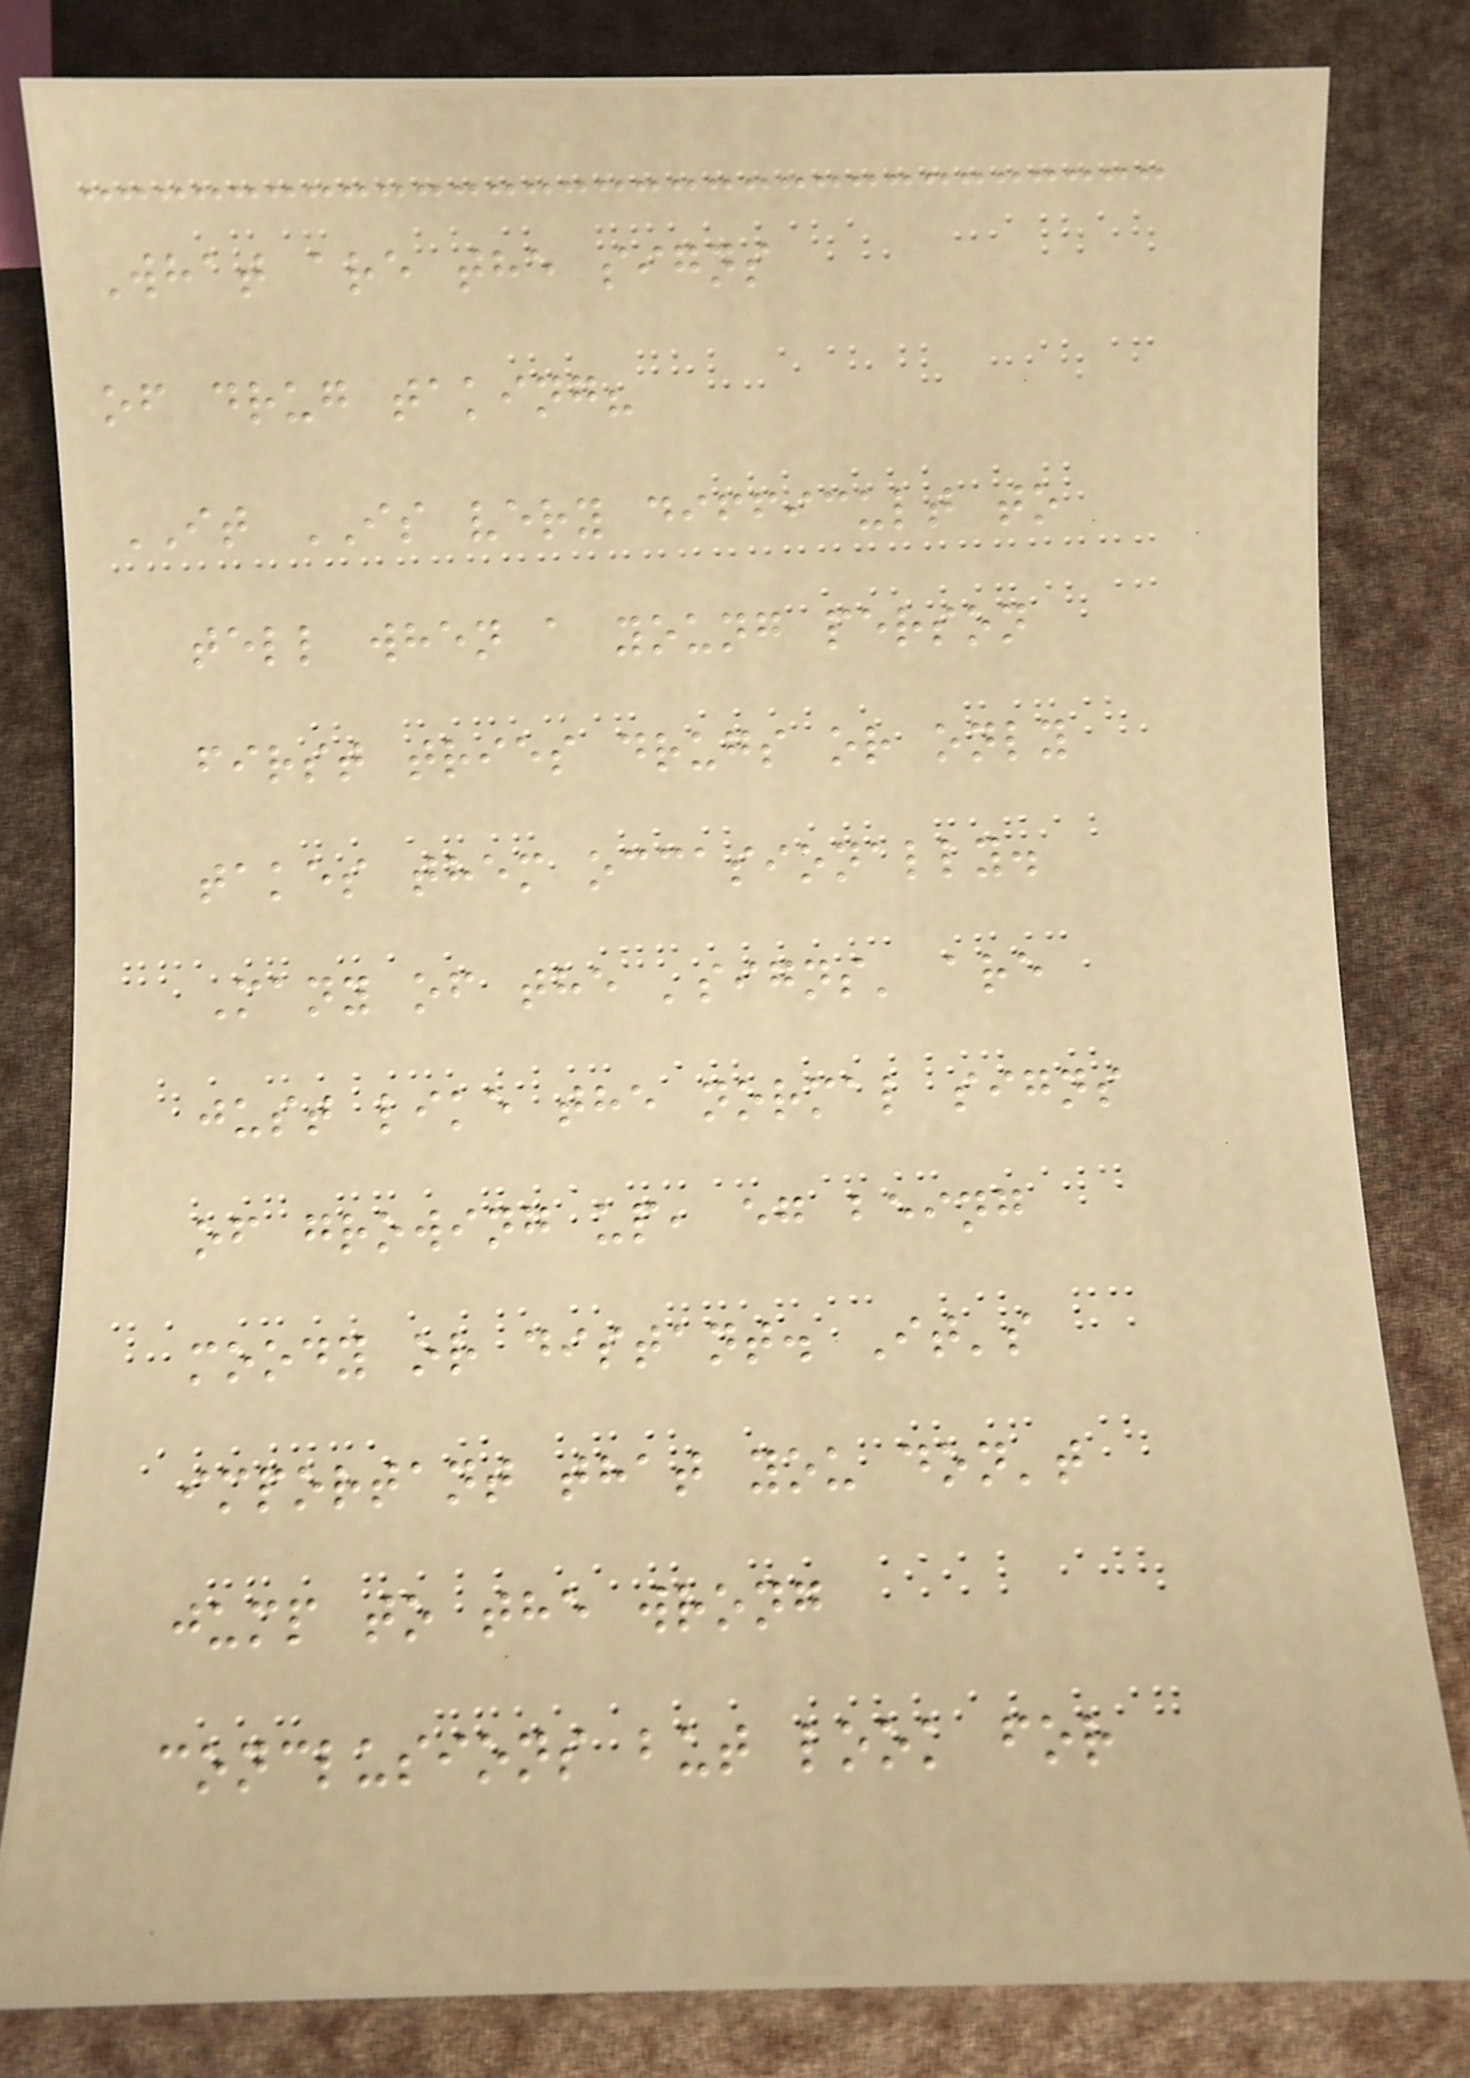What are the signs
of drug taking?
IT IS very difficult to
tell when a young person
first tries drugs or only
takes them occasionally.
Many of the 'signs' are
just like the normal signs
of growing up, eg being
moody or distant. It's
important that you don't
jump to the wrong
conclusions but look for
